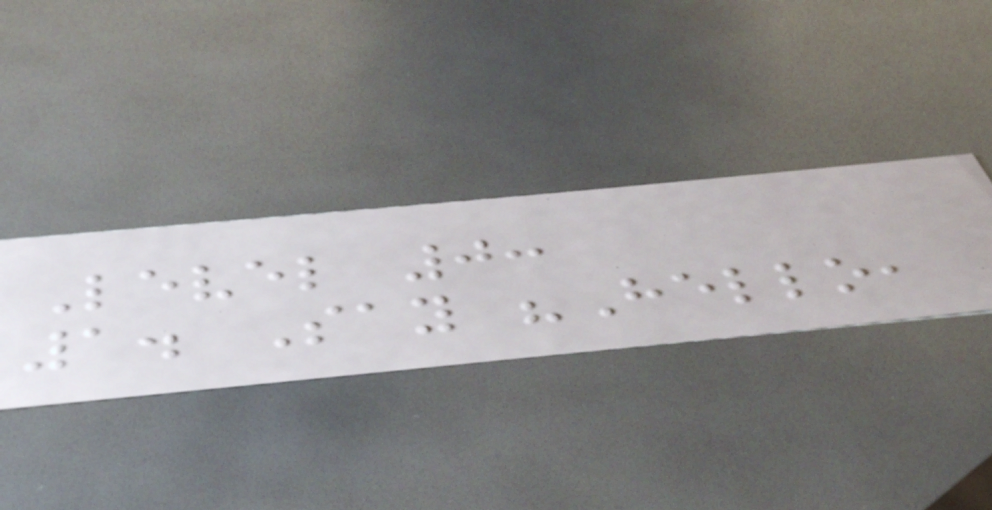Level 0:
1. Say "Hello,
